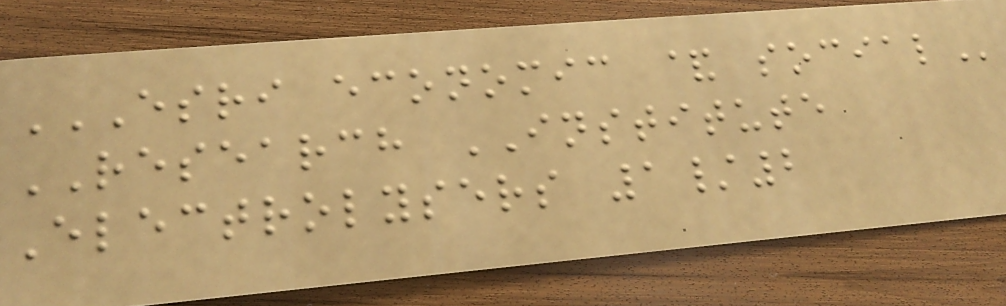ESRI ECONOMIC & SOCIAL
RESEARCH INSTITUTE
Electrolysers 1/2
